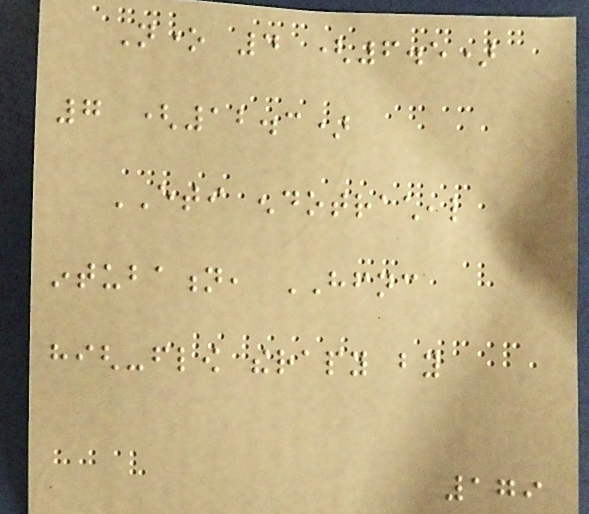None 4 (6.5)
7 (12.3)
ETI endotracheal
intubation, HFNC
high-flow therapy by
179
